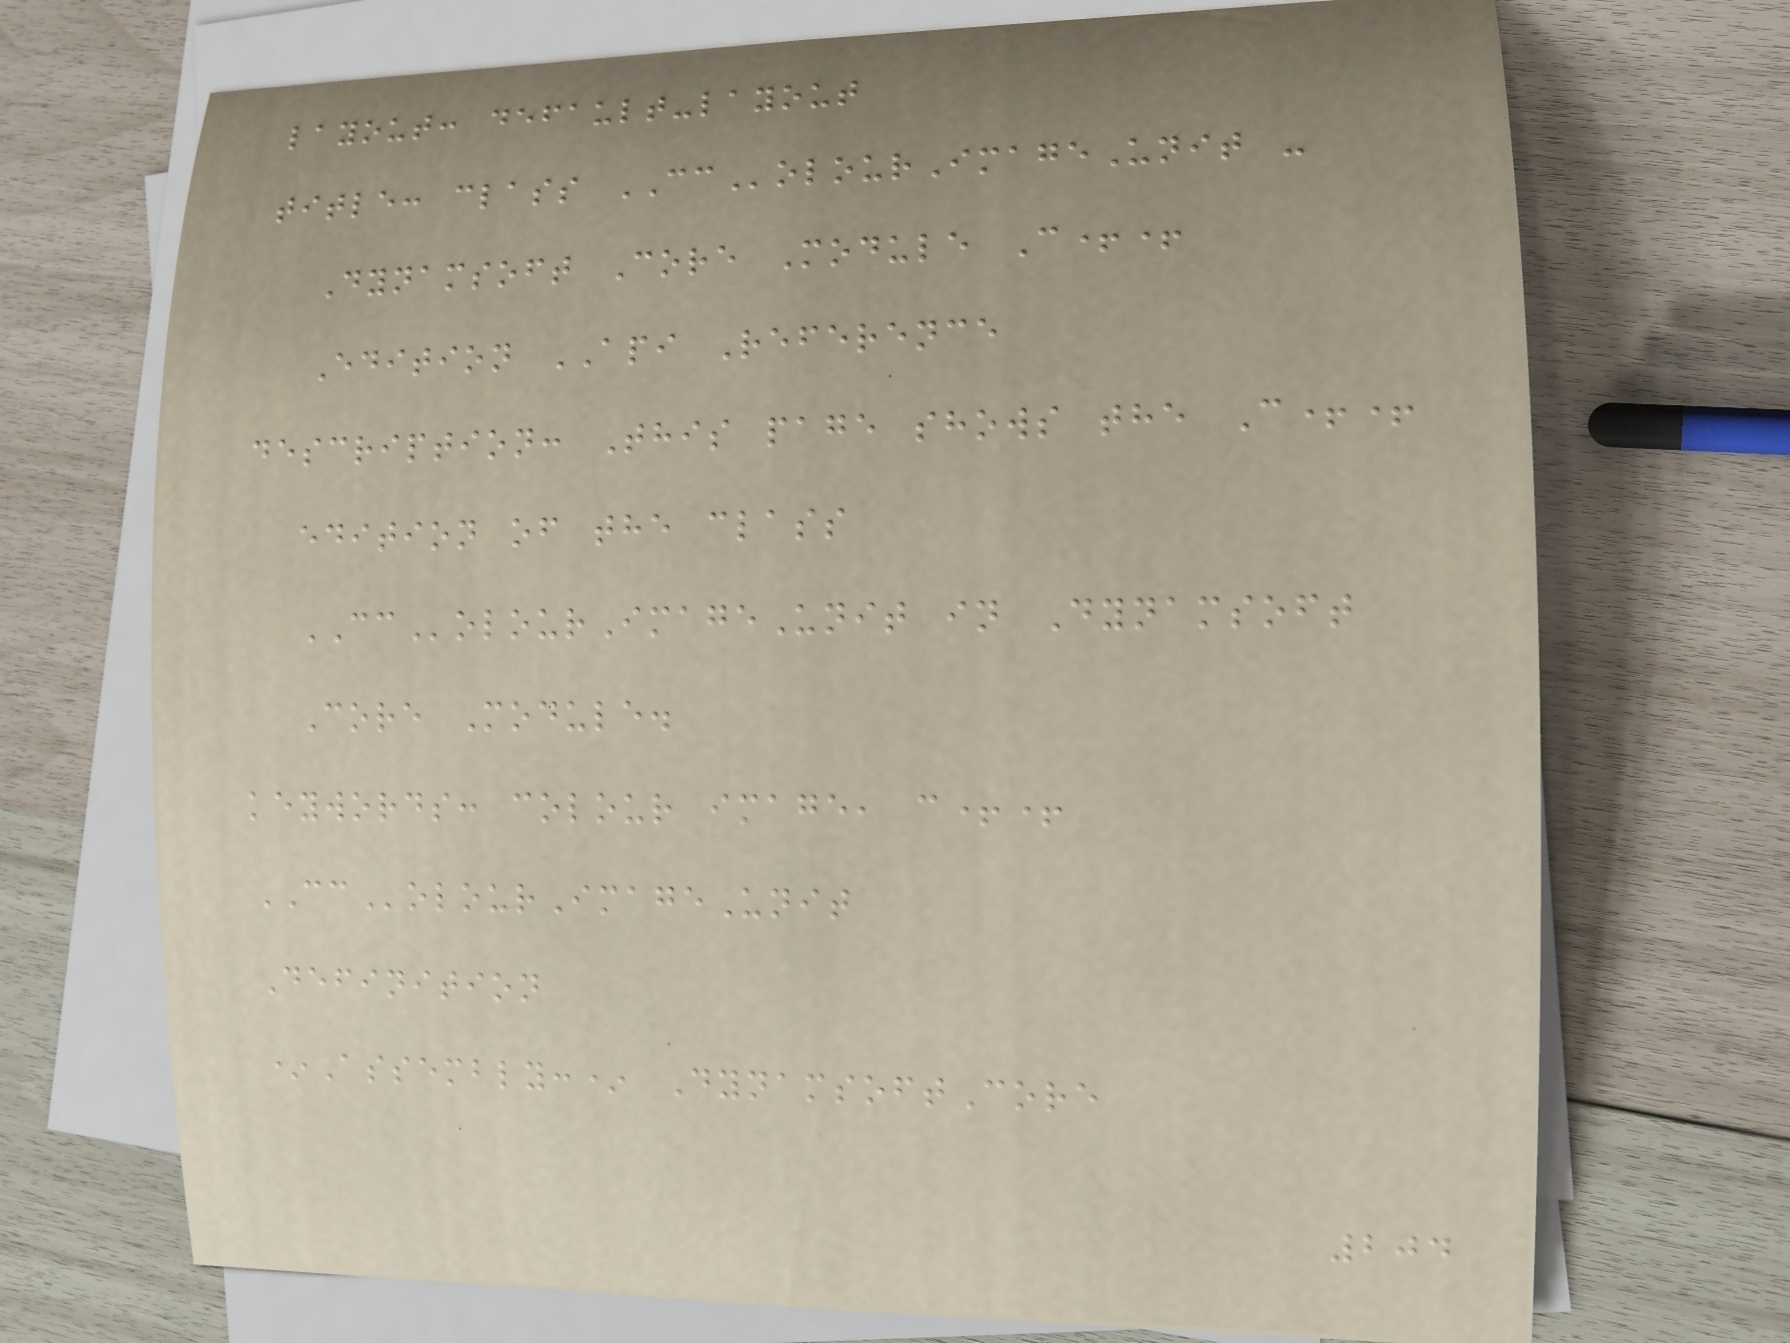layout: default-layout
title: class CColourImageUnit -
Dynamsoft Core Module C++
Edition API Reference
description: This page shows the C++
edition of the class
CColourImageUnit in Dynamsoft
Core Module.
keywords: colour image, c++
CColourImageUnit
Definition
*Assembly:* DynamsoftCore
204
